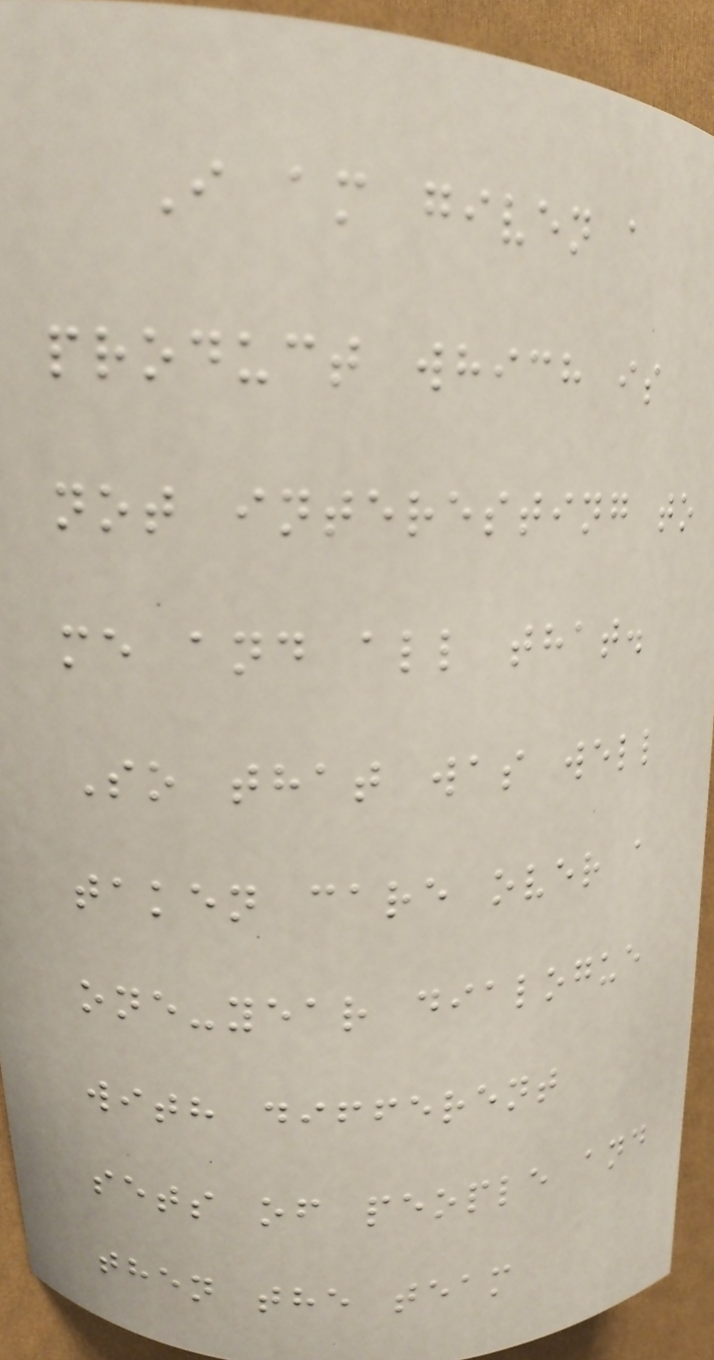I am given a
product which is
not interesting to
me and all that.
So that was well
taken care over a
one-year dialogue
with different
sets of people and
then the team
